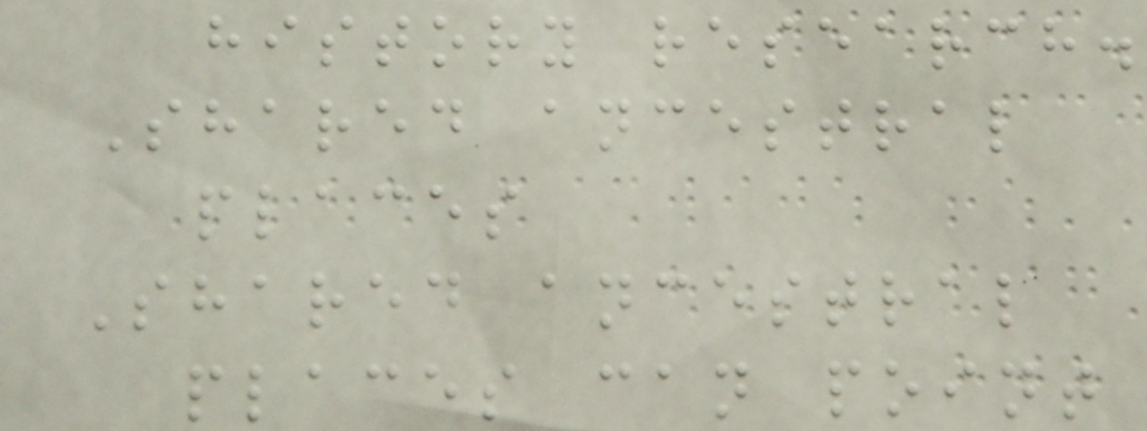history research.
Shared ancestral
places
Shared ancestral
places can point
